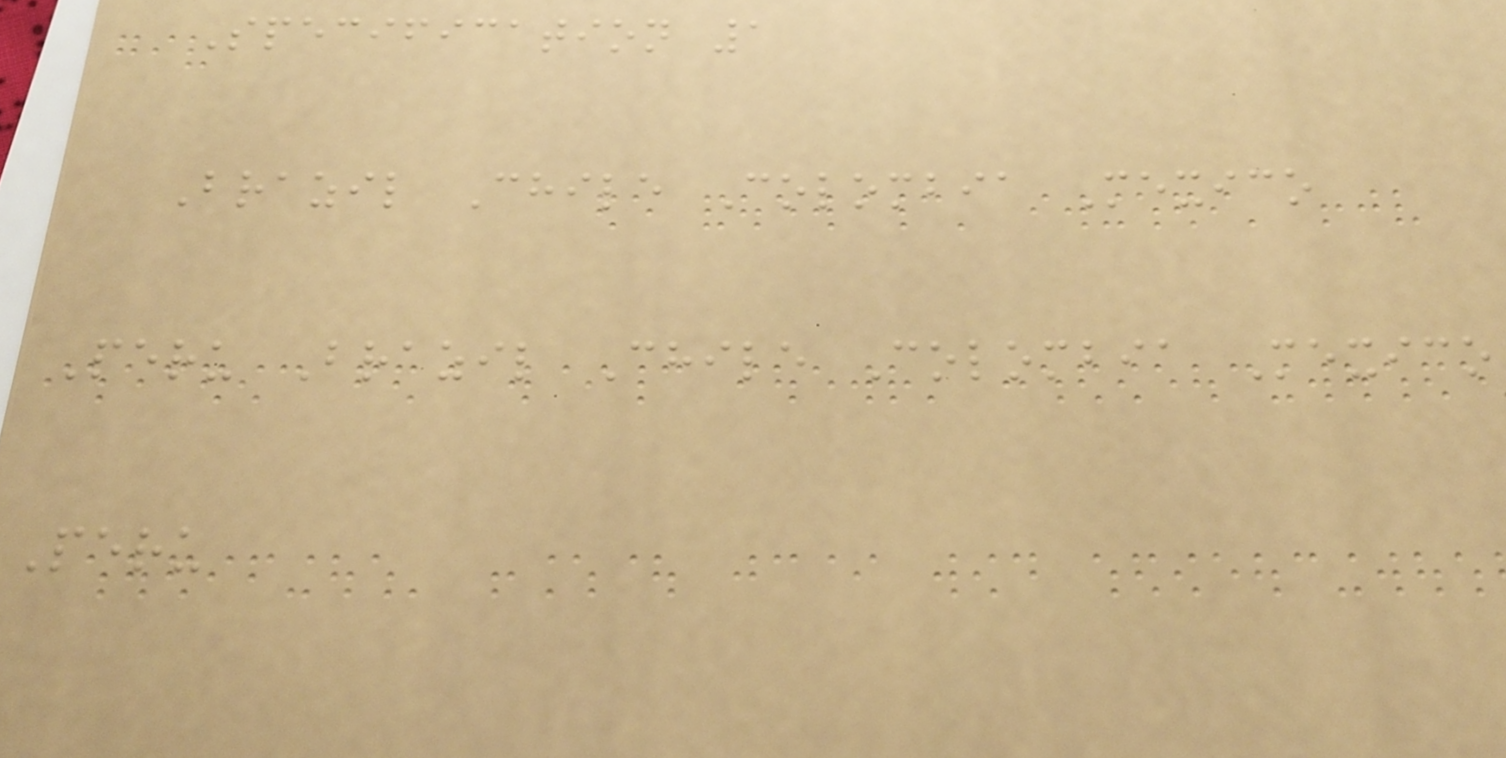Specification 1
Brazil Chile Colombia Mexico
Peru Brazil Chile Colombia Mexico
Peru
